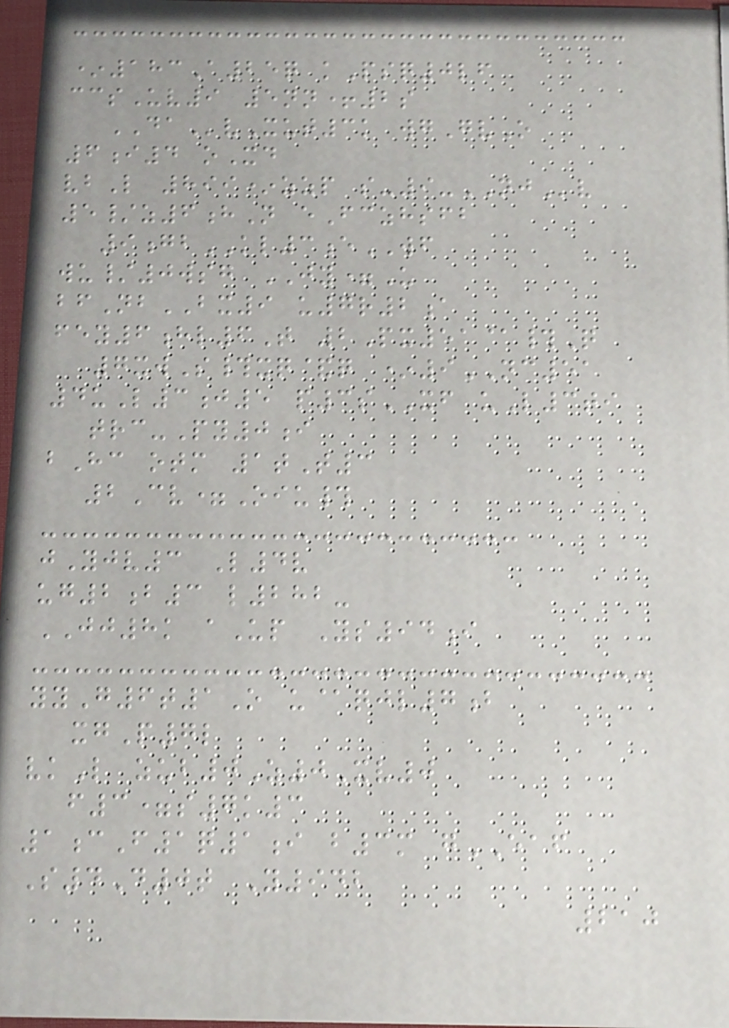*183A25q kPsq0lf
ccsUv9 5nn+2s
DAvXut3k wgGvO
6i4 oXd
vbL 899*zzp s-9-NJv
5/z6hN eFczhsfb
9gbKL3eWF
wu/0wsg JY=U
bfNbBX9 u7r2a
fey6hl6T 2Px51@#Q
7xwS#xq&q *9NC51
4uL3j5 p3sXF uL3ti
trc-Py0i
bHc otm 1tT3
2Cv=Oiu#
jYjv3 L4v
ug2b3 l282-
JJ8k aUp Ys94i
yyG6t1O u@qjl7b
xgP7l
vkL zub0Z0Xv0
f3=s7k3
1cF1q1i b3m gEAF
S4D0t Y942
210
